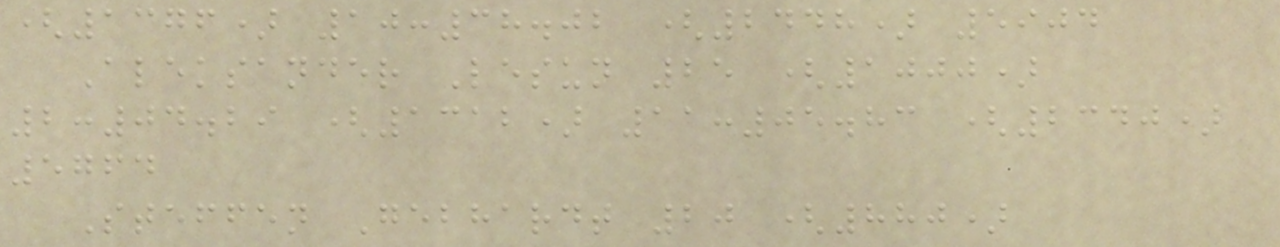(1376) 10:38.02 (2448) 5904
Aleksander Lesun 25 (1000)
2:04.29 (1312) 11:05.83 (2340)
5764
Steffen Gebhardt 20 (880)
